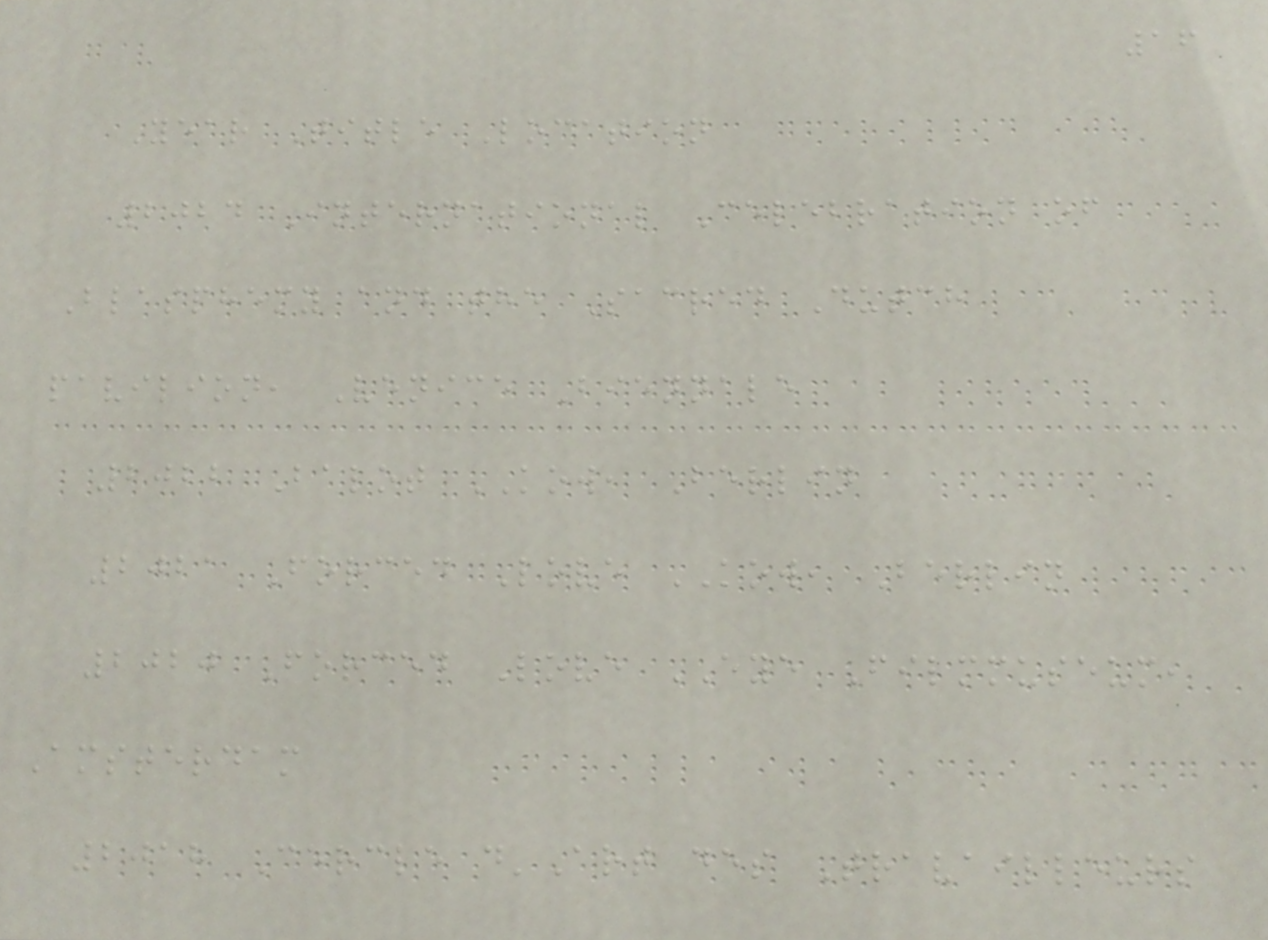16
Year Title Location
2024 International Celebration of
Blasphemy and the Sacred Dutch
pavilion, Venice Biennale
2022 Balot KOW, Berlin
2021 Forced Love KOW, Berlin
2020 Forced Love EYE Filmmuseum,
Amsterdam
2018 Cercle d'Art des Travailleurs
